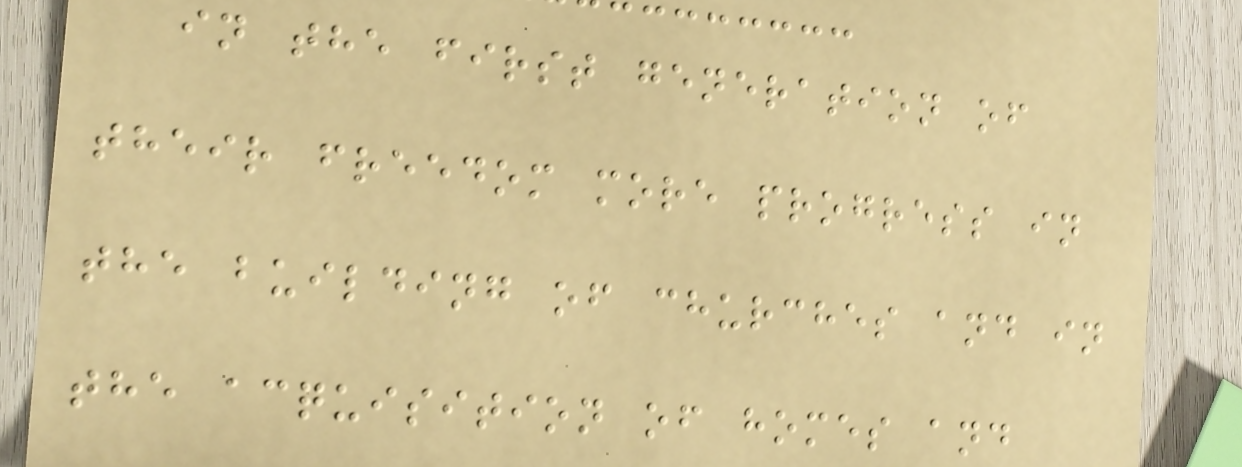in the first generation of
their freedom more progress in
the building of churches and in
the acquisition of homes and
